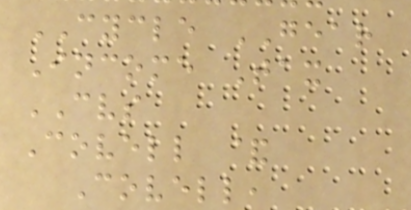CYCLE GEAR
Income Tax
CVS
Covell &
Covell,
